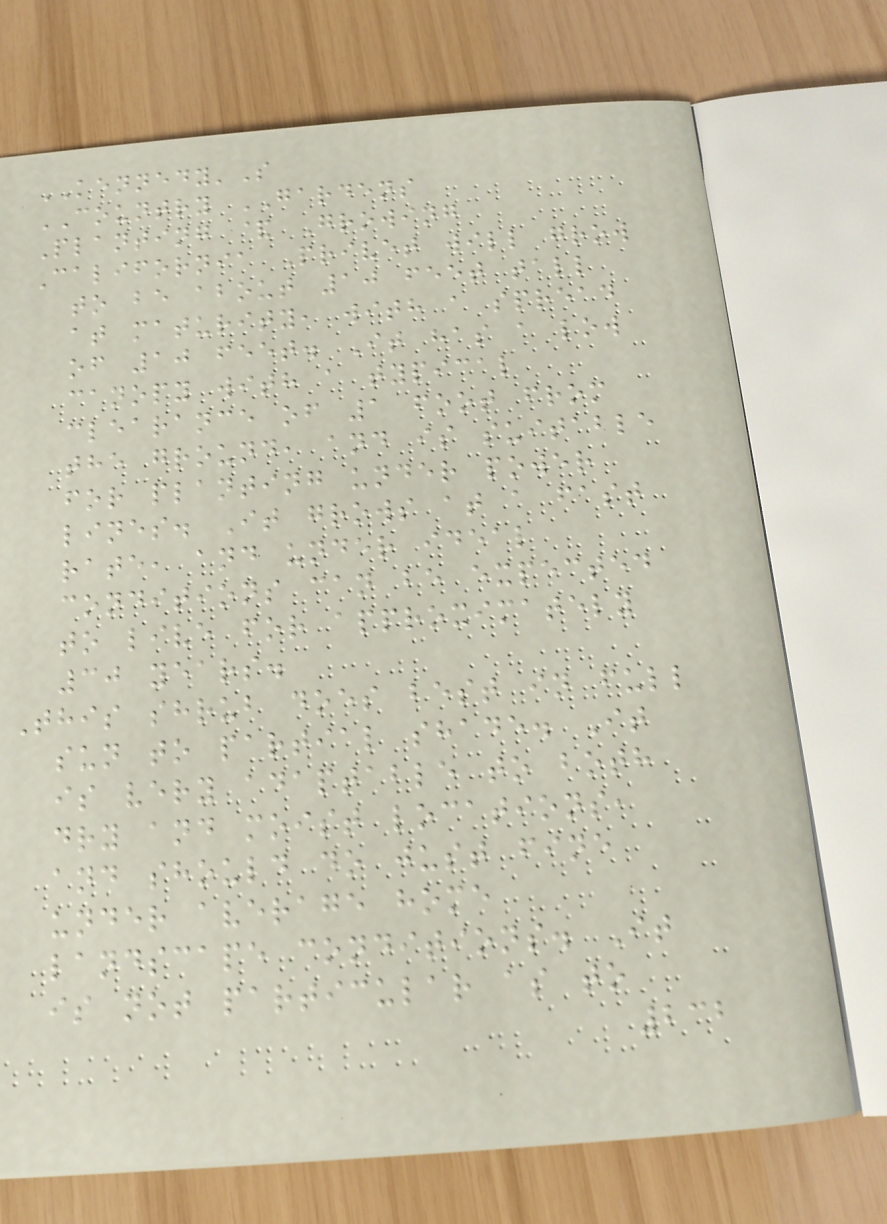KENNEDY'S
COUNTRY GARDENS
Planting & Growing
California Privet will grow
to be about 10 feet tall
at maturity, with a spread
of 10 feet. It has a low
canopy with a typical
clearance of 1 foot from
the ground, and is suitable
for planting under power
lines. It grows at a fast
rate, and under ideal
conditions can be expected
to live for approximately
30 years.
This shrub does best in full
sun to partial shade. It
is very adaptable to both
dry and moist locations,
and should do just fine
under average home
landscape conditions. It
is not particular as to
232
